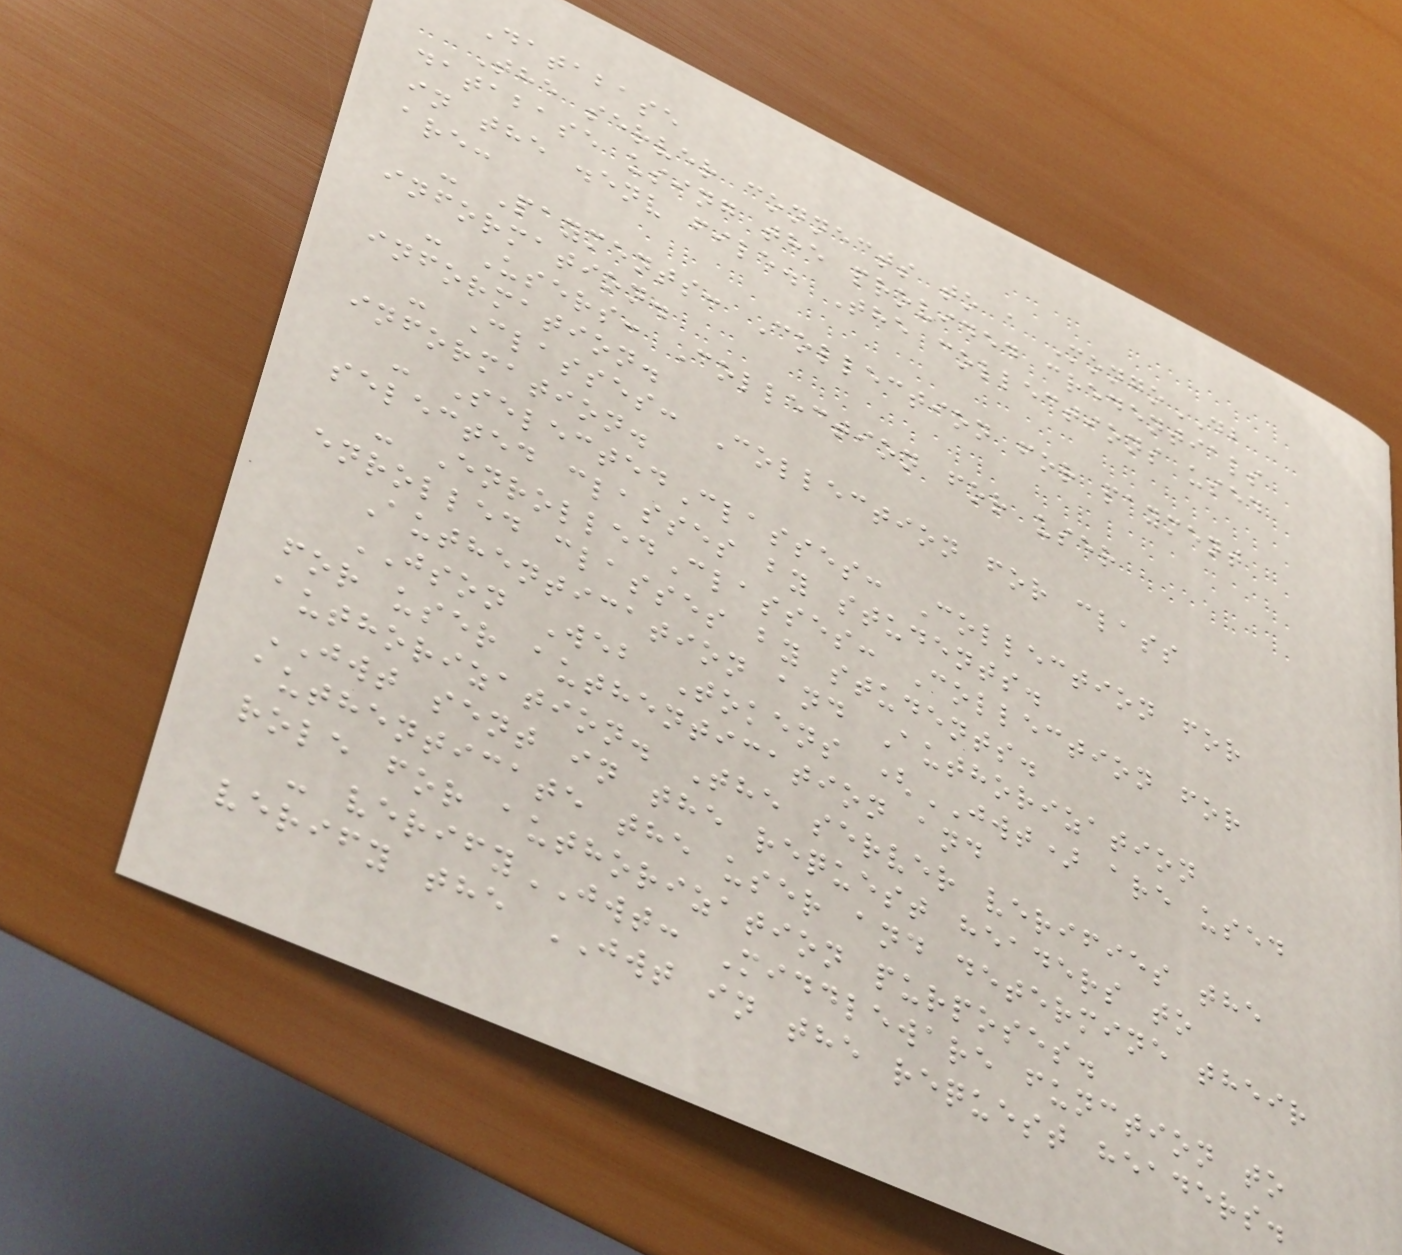Database
The server connects to a MongoDB
database using the provided credentials
in the .env file. The collections used
are:
- Payments: Collection for payment
information.
- Users: Collection for user
information.
- Classes: Collection for class
information.
- SelectedClasses: Collection for
selected classes by students.
- EnrolledClasses: Collection for
enrolled classes by students.
Authentication and Authorization
JSON Web Tokens (JWT) are used
for user authentication and
authorization. The server verifies the
JWT sent in the request headers to
authenticate the user and determine their
role for authorization purposes.
- verifyJWT: Middleware function to
verify the JWT in the request headers.
